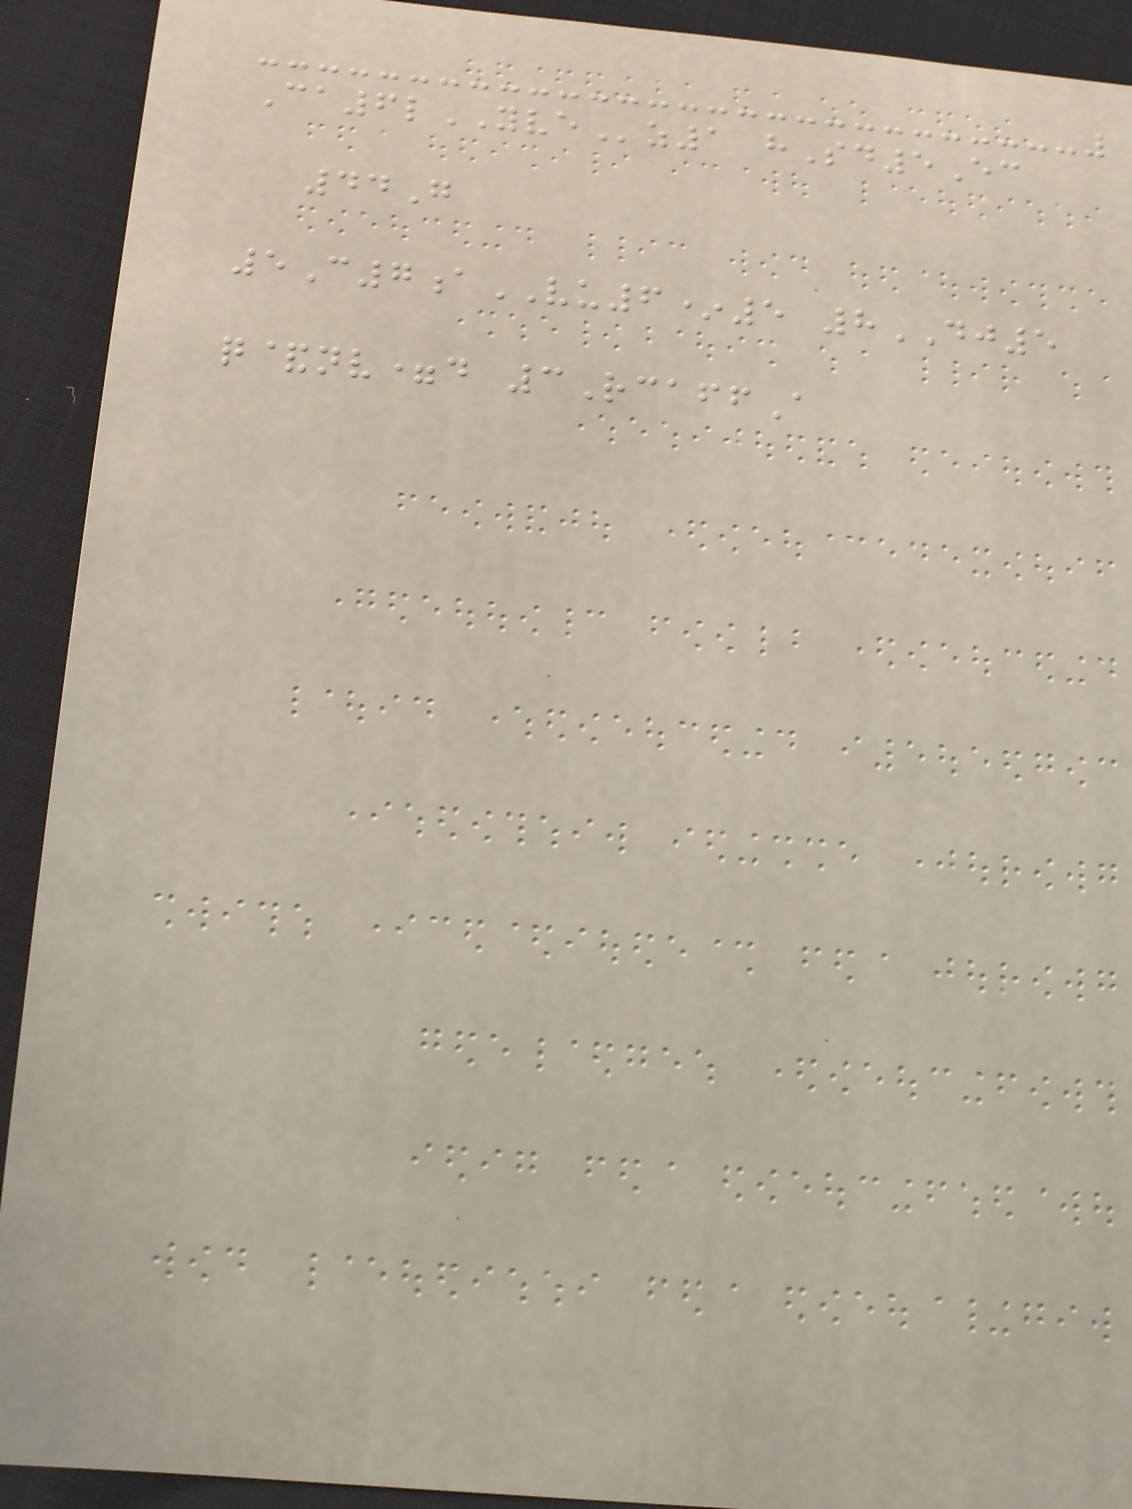Ca6lYVEz1 hSd5Ec
44G
5C7aVU6*5 8DJ5
q&nv=d 3RcaffA
